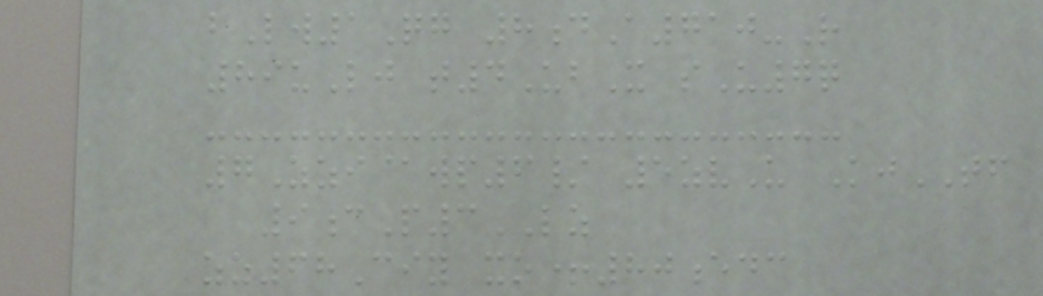bLw1Qg 8dA710-R
89uLj t4UbX sU7q
7Zzi@wp6/ 5zvU KjTF
9cP3LZ
zz68Ciy xo+80edc
